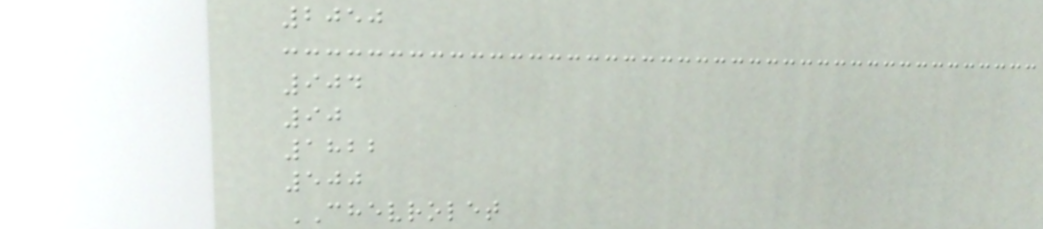2050
904
90
1822
500
CHEVROLET
